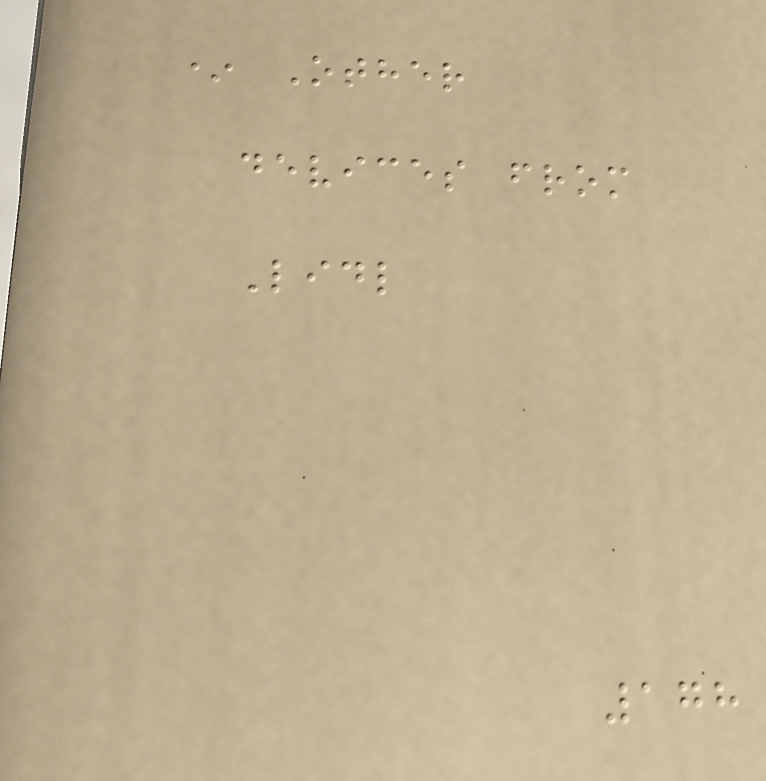* Other
devices from
Lidl
178
